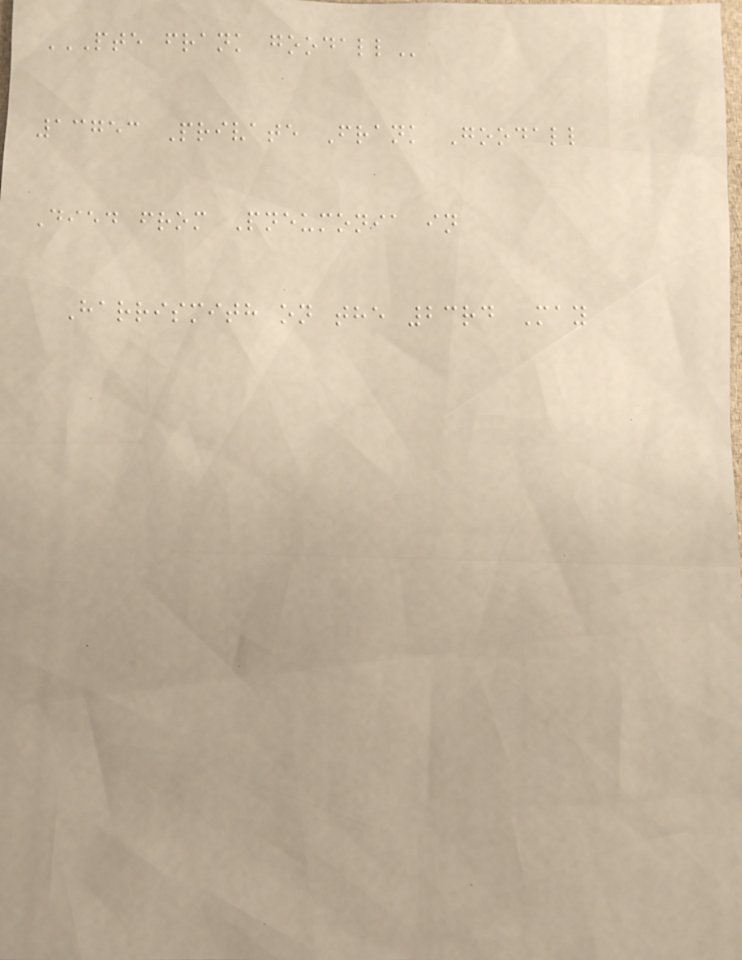PTE FRANK GOODALL
13753 Private Frank Goodall
Died from Pneumonia in
Harrismith on the 23rd May
